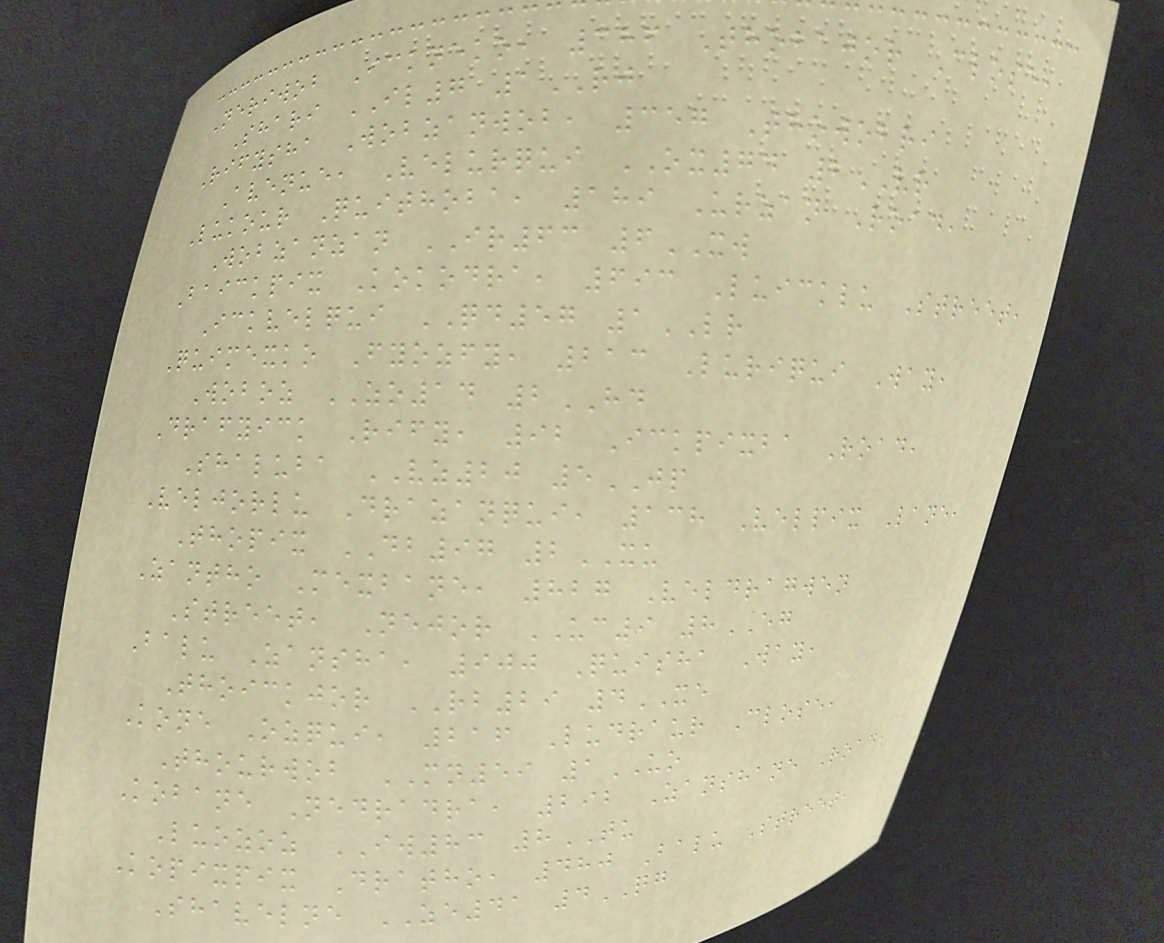Neriwob Ickneko, 386 Thobajor Close,
Shari IL7 1RJ
Rifysha Wobzanwob, 357 Thowobri
Avenue, Velurqui OX74 2VR
Lukour Quithoba, 189 Urzan Road,
Wobzanzan IR63 6XW
Baickpix Kokodra, 693 Luicklu Street,
Ickvelqui QD57 1LR
Quimexko Fyozfy, 213 Luriqui Way,
Woboz ZO14 2HD
Drafyick Rify, 92 Ickpixba Road,
Shaluba VZ20 5JP
Veljorlu Drazanqui, 138 Velpix Lane,
Thopix DB97 2XU
Zantho Mexbane, 827 Veldragwen
Street, Nejor UC9 8EG
Balu Zansha, 900 Quisha Way,
Thoickjor RB29 4XE
Kone Ozqui, 216 Ludraur Close,
Thourwob MN59 1UO
Kobane Nedradra, 292 Zanshane Road,
Luozoz IW83 8TU
Kopixpix Dratho, 480 Balu Street,
Shavelne ZE41 4QG
